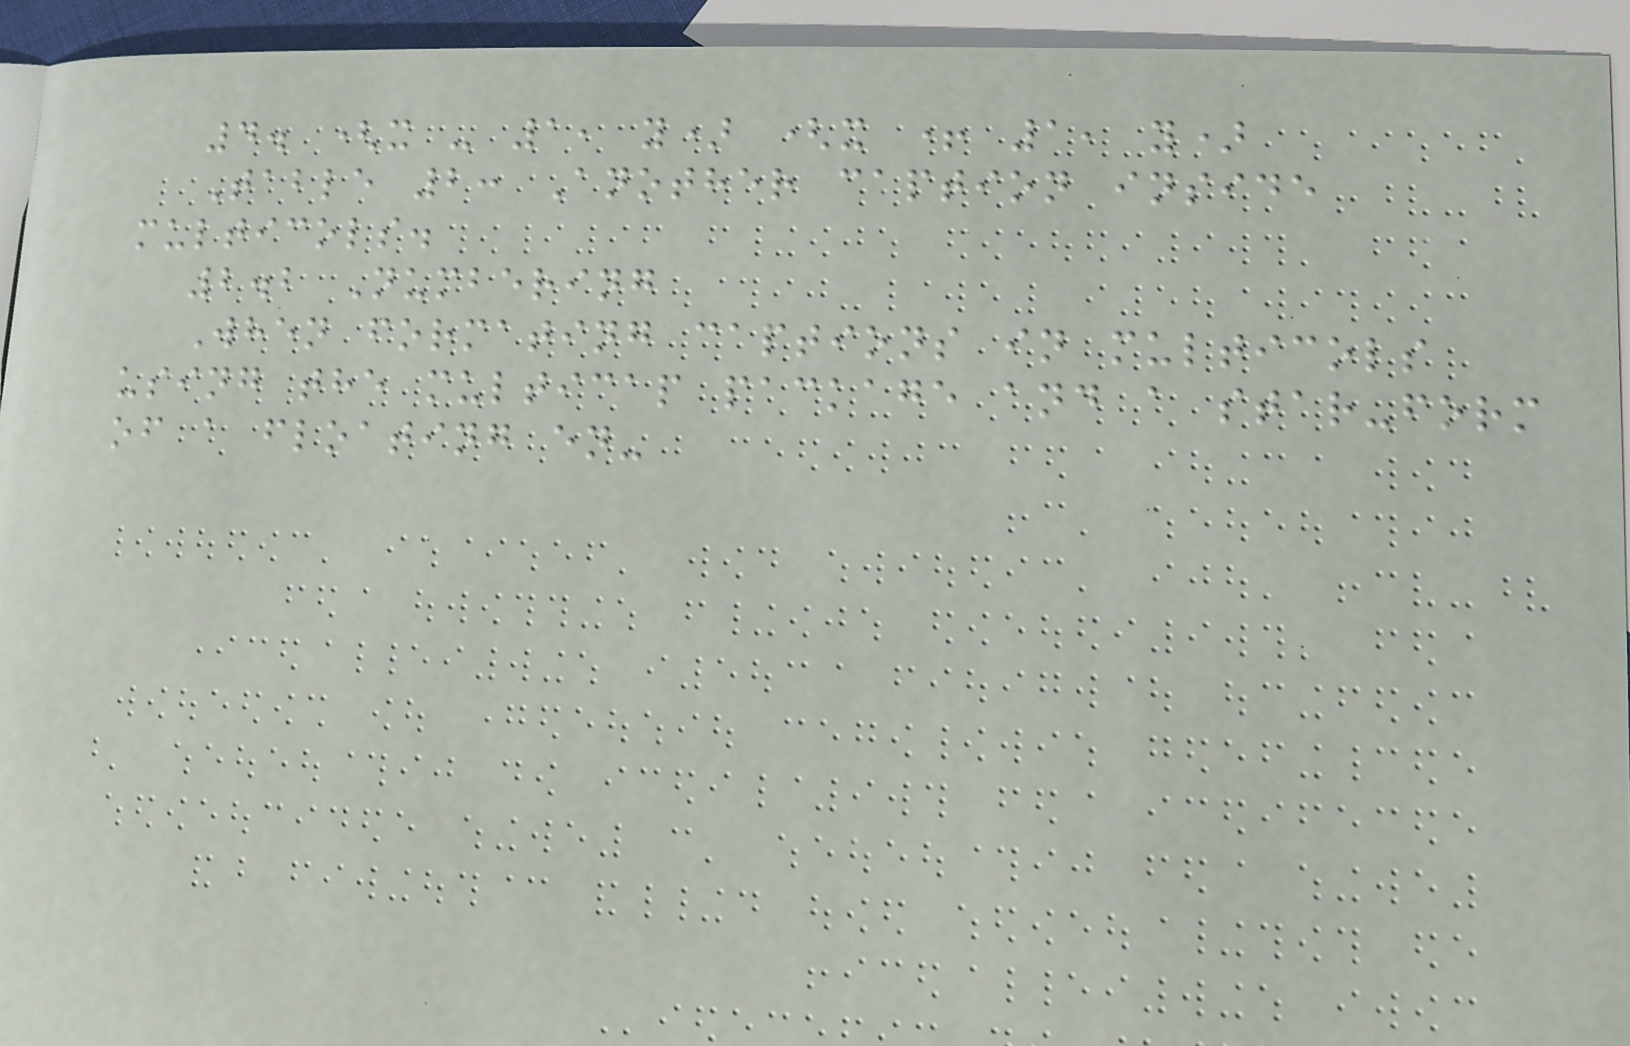4. (x - 1, y) (x + 1, y)
Table 2: Another caption inside
multicols.
2.2 Numbering
When formating captions in multicols
using the multicap package and a star-form
of a floating en-
